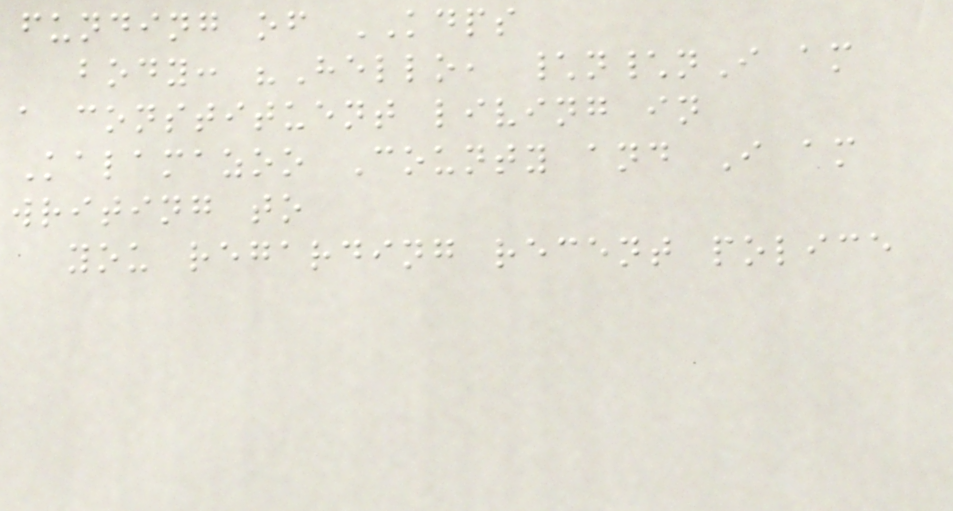funding of KDPS
body: "Hello, \n\nI am
a constituent living in
Kalamazoo County and I am
writing to
you regarding recent police
